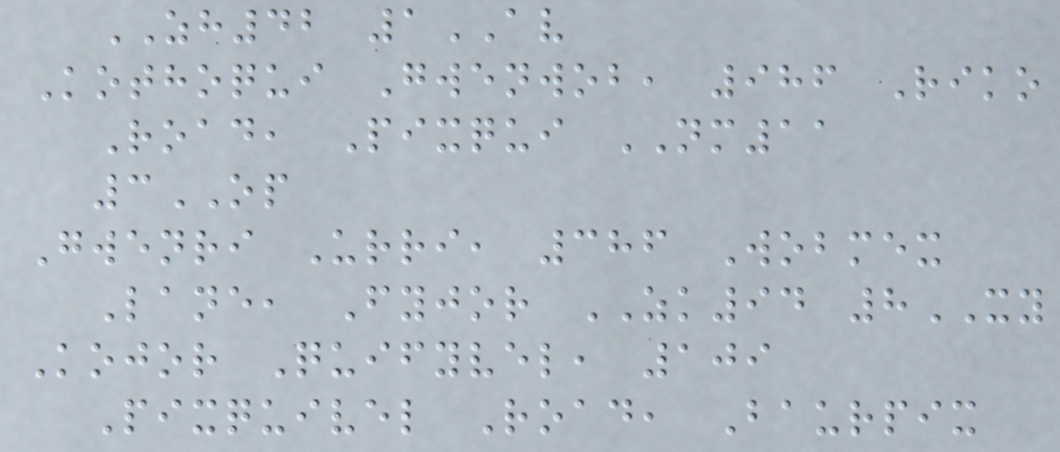ZH42 1AV
Kothoqui Gwenwob, 986 Riko
Road, Pixqui NM11
3OP
Gwenri Urri, 386 Wobmex
Lane, Fyjor ZK94 8XY
Kojor Quifyvel, 109
Pixquivel Road, Baurpix
